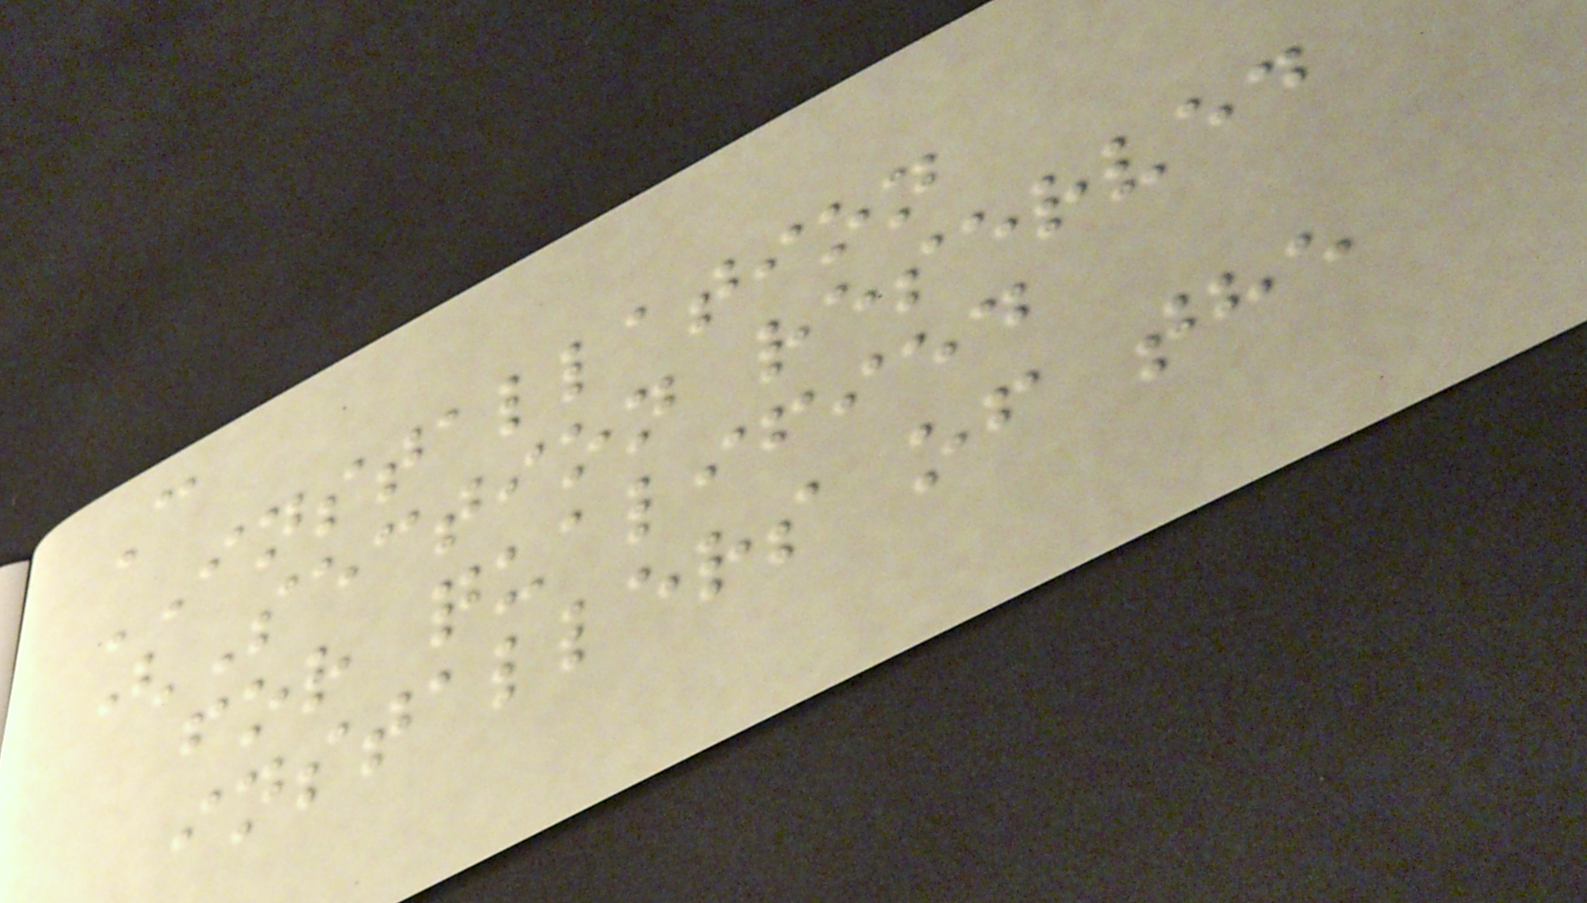C
INSTALLATION
(Section reserved
for qualified
installers of the
